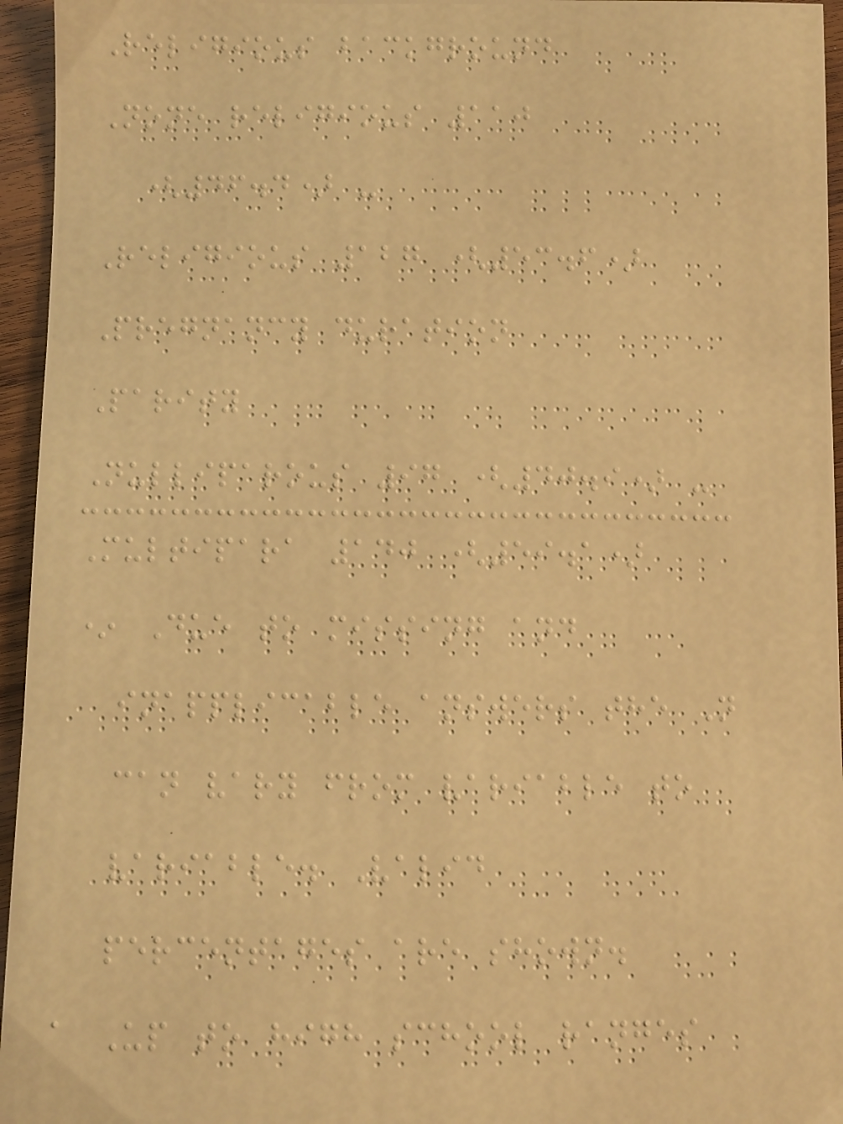Religious background
None religious 110
(46.4) -
Religious 127 (53.6)
Pregnancy duration
Parity
Nulliparous 97 (40.9) -
Multipara 140 (59.1)
* Due to missing and
inapplicable answers the N
can vary from variable to
variable. Valid
percentages are shown.
a Up to high school ranges
